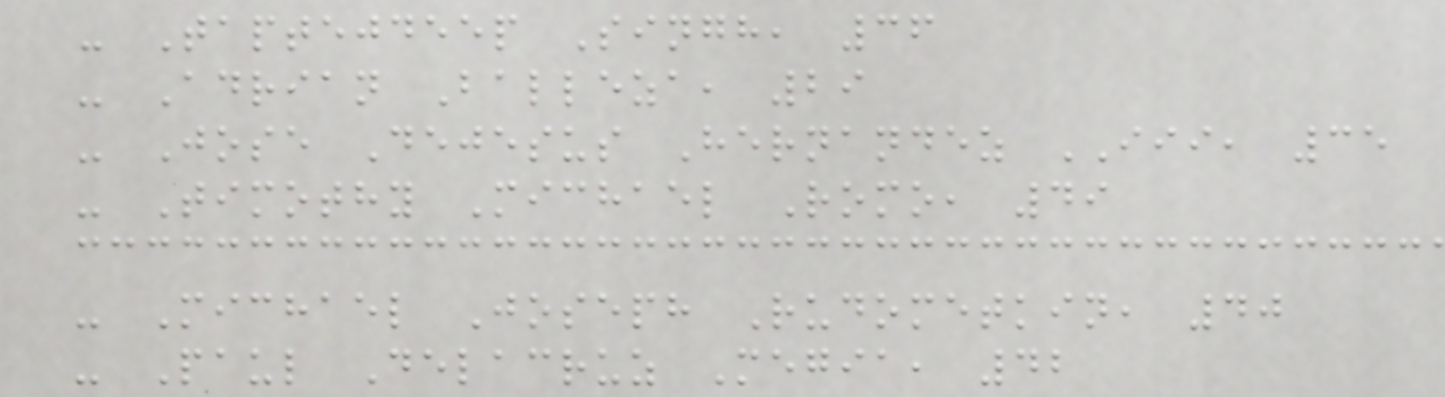- Taptejdeep Singh, 36
- Adrian Balleza, 29
- Jose Dejesus Hernandez III, 35
- Timothy Michael Romo, 49
- Michael Joseph Rudometkin, 40
- Paul Delacruz Megia, 42
